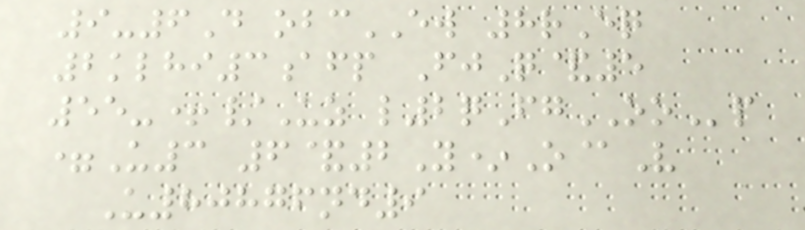9-6D obcEW 8rEq
2klhi3afp FjQ&5
55-+/Uz l2qFgOOp
=U3 6&2Y*O@V
U80876nd9
